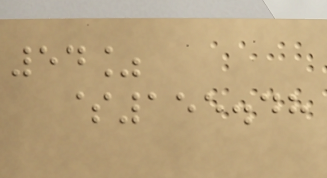54%
$155.48
